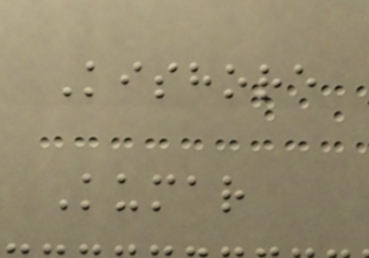Kishore
Kumar
